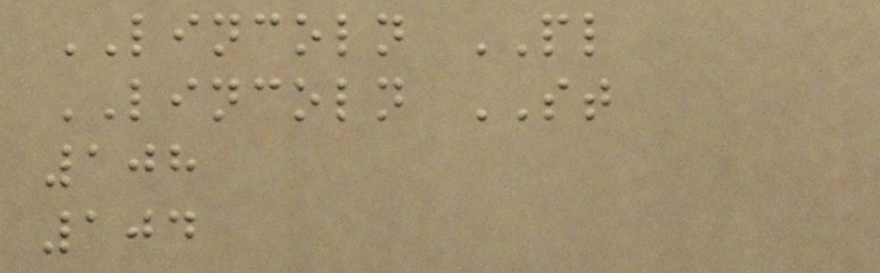LINCOLN PL
LINCOLN ST
108
104
